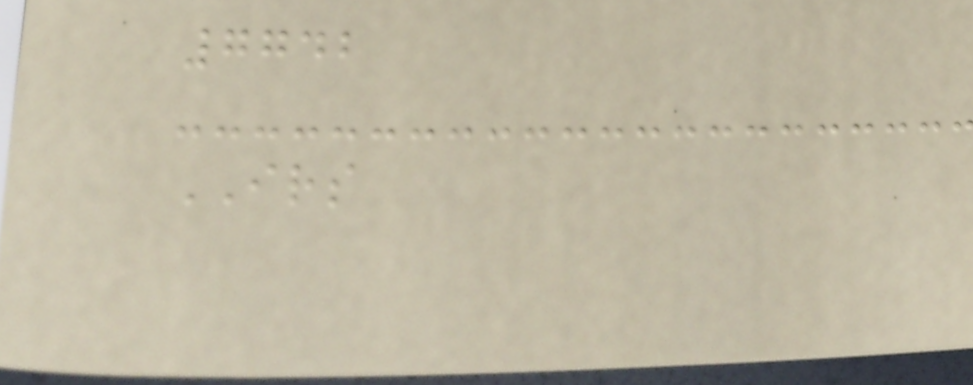7742
IRS
